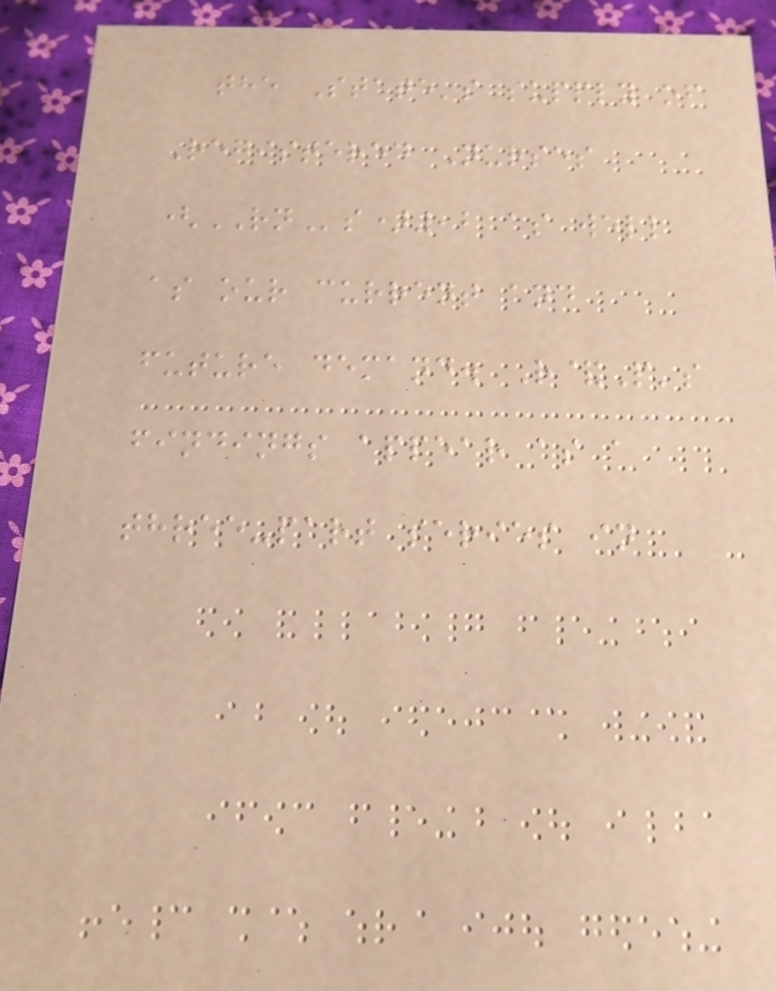the State's supply of
Registered Nurses
(RNs),2 as well
as our current and
future demand. R&P's
findings appear as a
three-part series in
